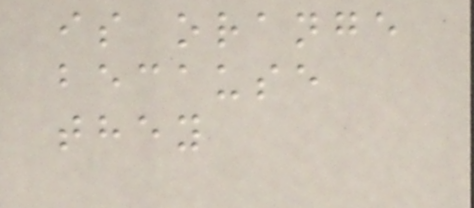is orange
because
they
